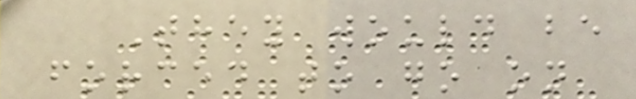They would be
forced to go on
